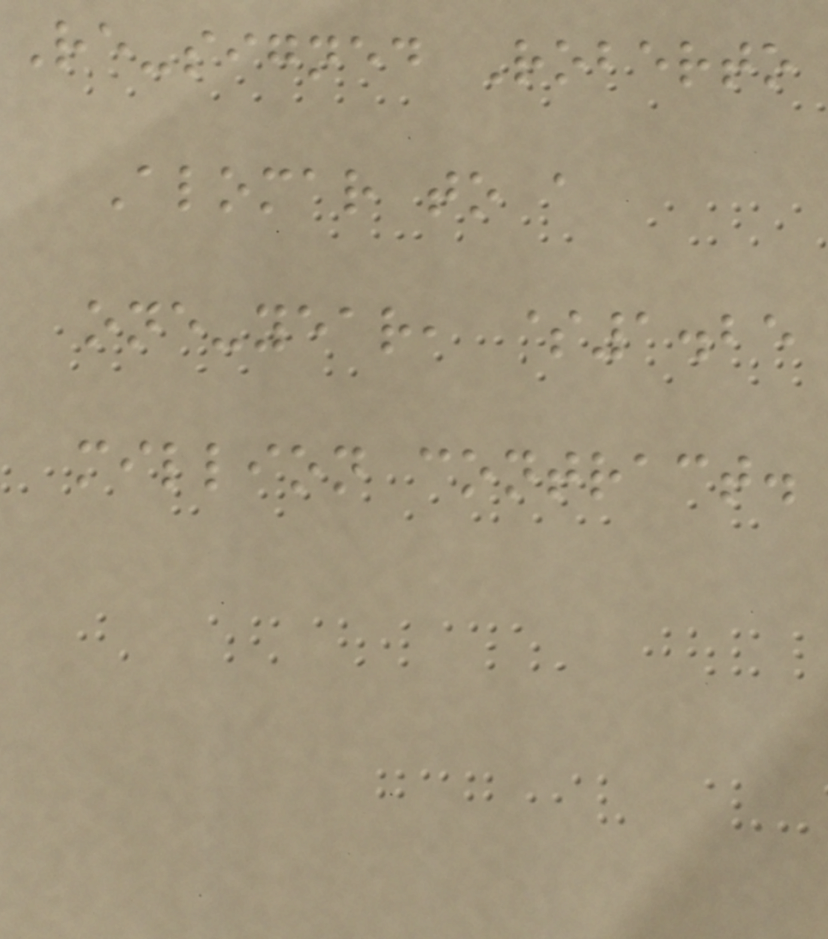Re-signed Roberto
Alomar to a
one-year, $1.25
million contract.
